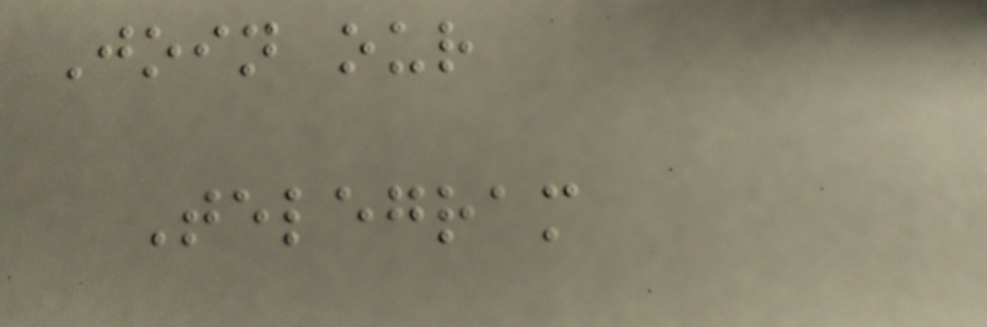Join our
Telegram
